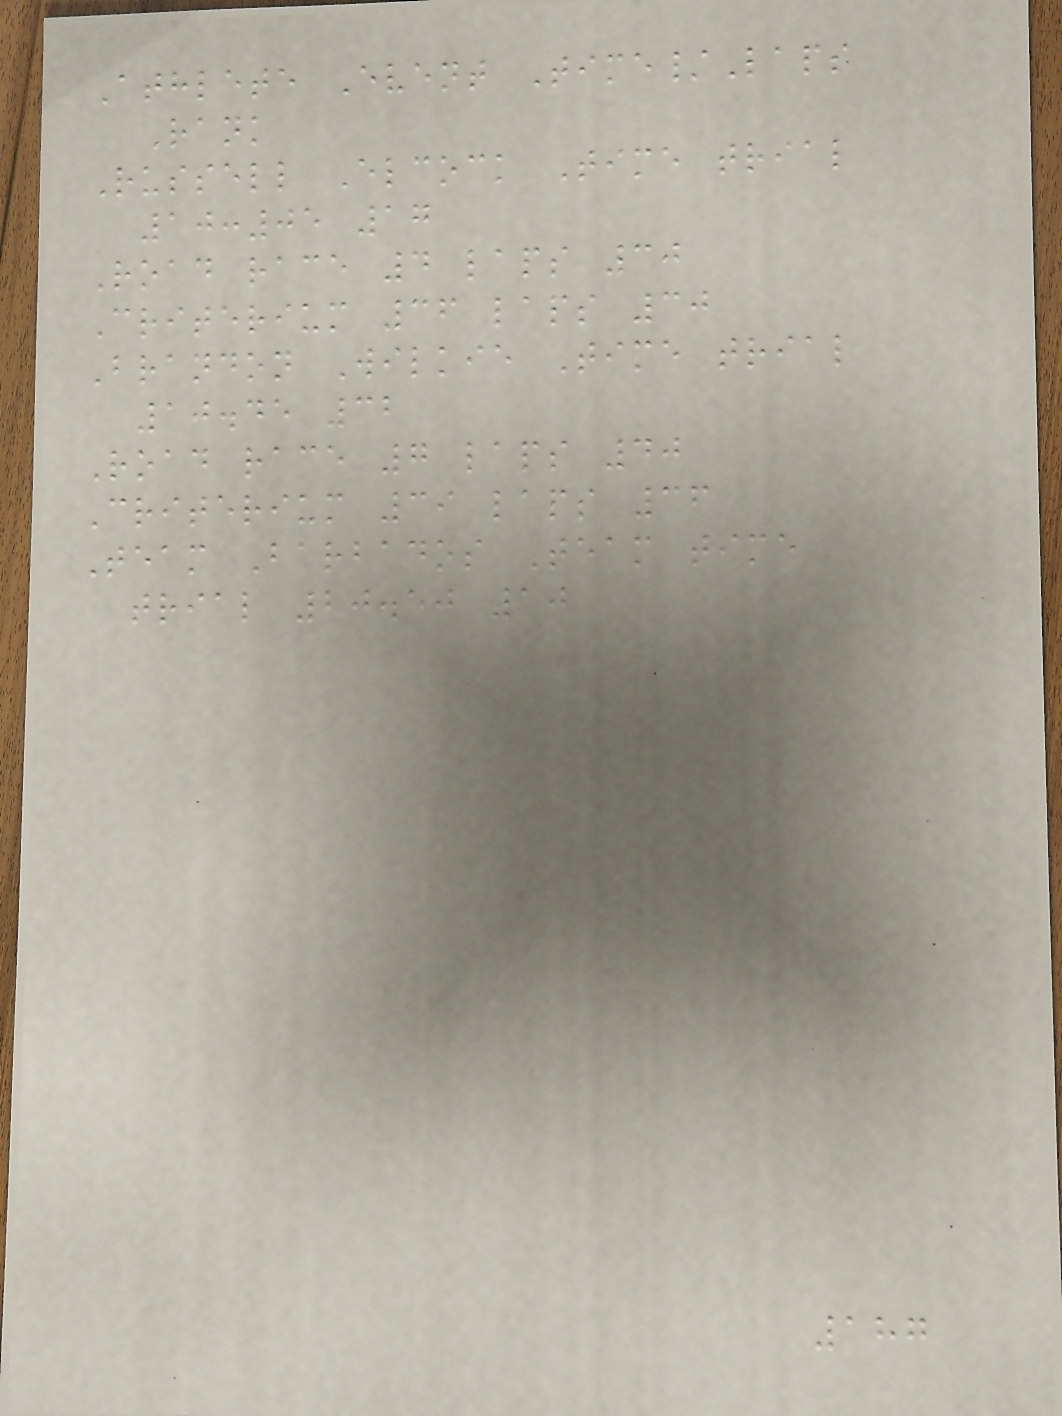Athlete Event Time/Laps
Rank
Russell Elcock Time trial
10:05 17
Road race 4 laps 30
Criterium 36 laps 30
Brandon Wilkie Time trial
10.45 32
Road race 7 laps 40
Criterium 39 laps 36
Team Barbados Team time
trial 20.50 10
187
